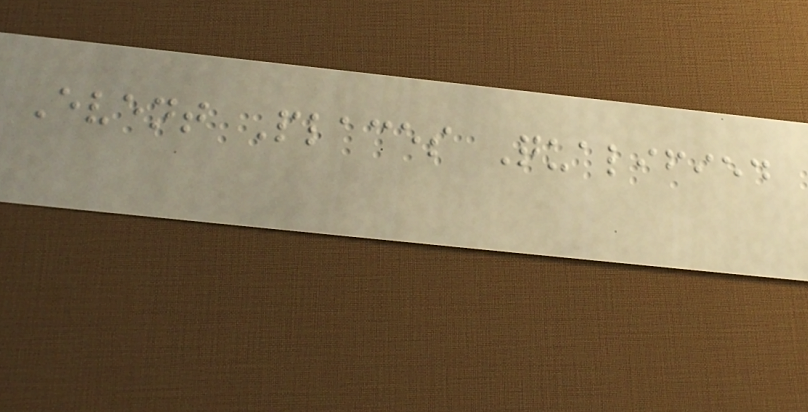Event Places Qualified
